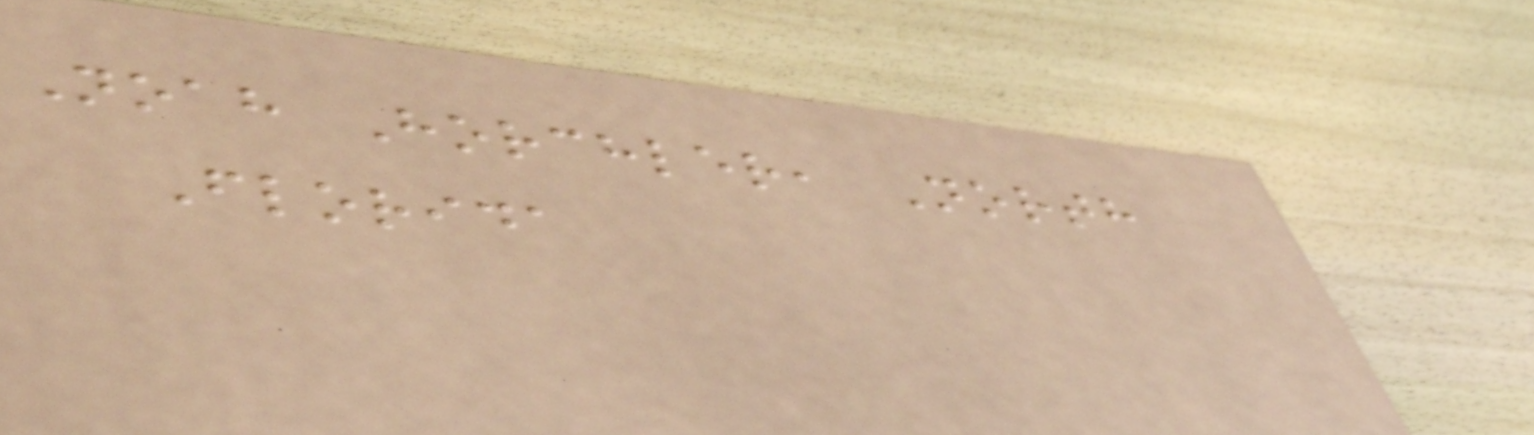Noah Horchler, North
Florida
